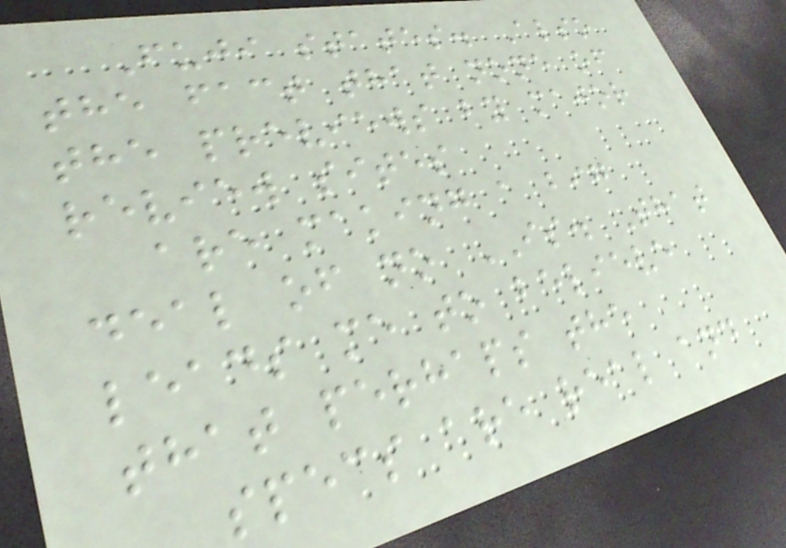Fuji states. Also
the fact that none of
the previews by major
review sites
are making a big
deal of no IS. That
leads me to believe
that perhaps the
specs are real and
